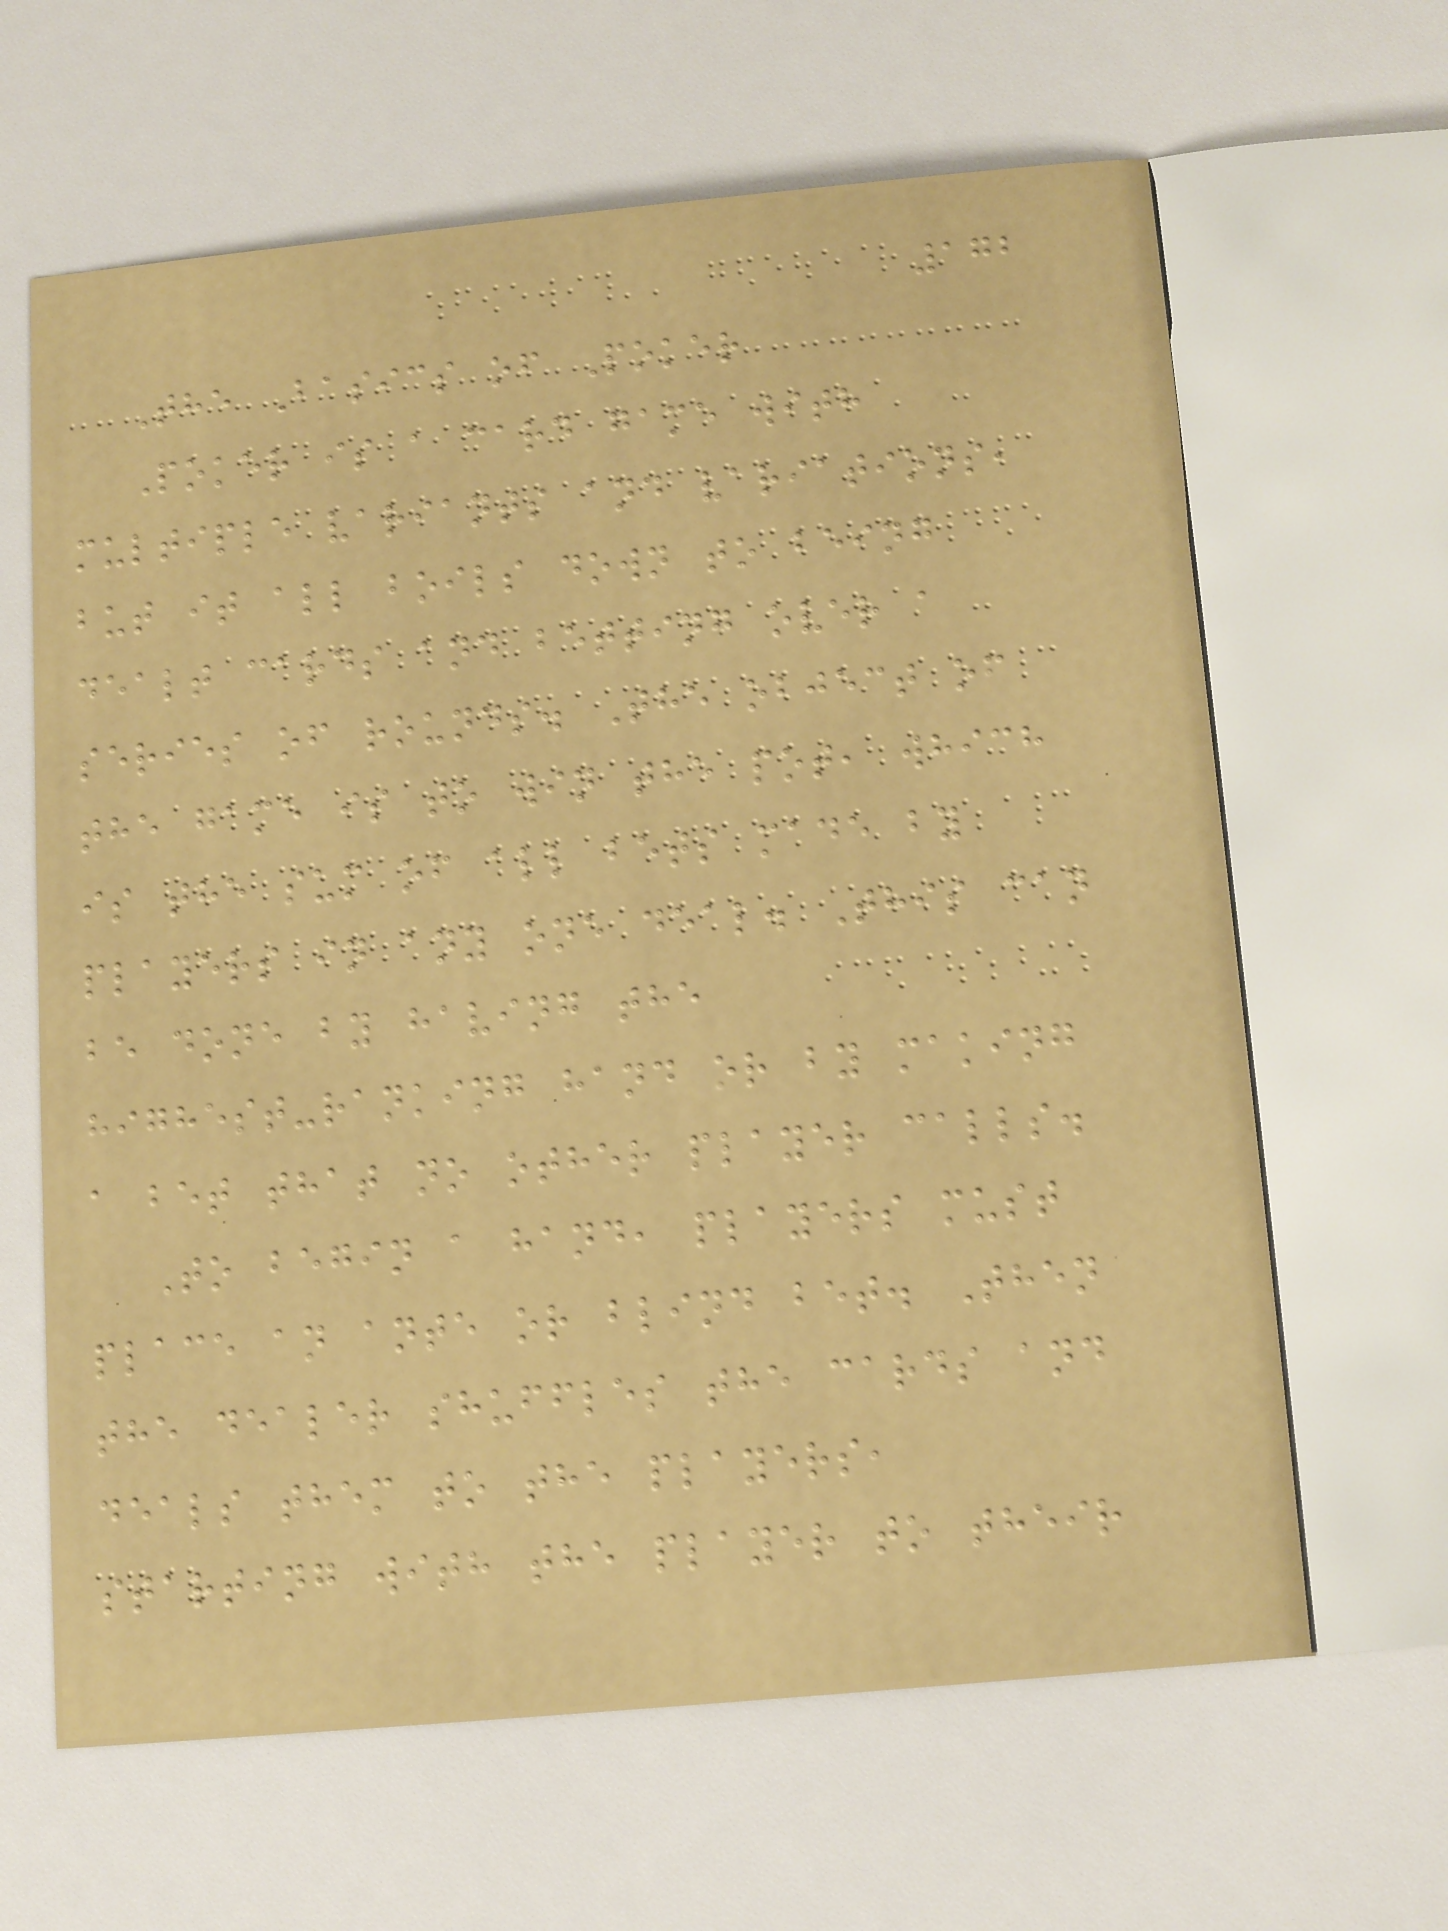172
The Basics of Poker
Poker is a card game with
multiple variants and variations,
but it all boils down to being
dealt cards and betting over a
series of rounds. The object of
the game is to win the pot, which
is the sum of all bets made by
players in any one deal. This can
be done by having the
highest-ranking hand or by making
a bet that no other player calls.
To begin a hand, players must
place an ante or blind bet. Then
the dealer shuffles the cards and
deals them to the players,
starting with the player to their
